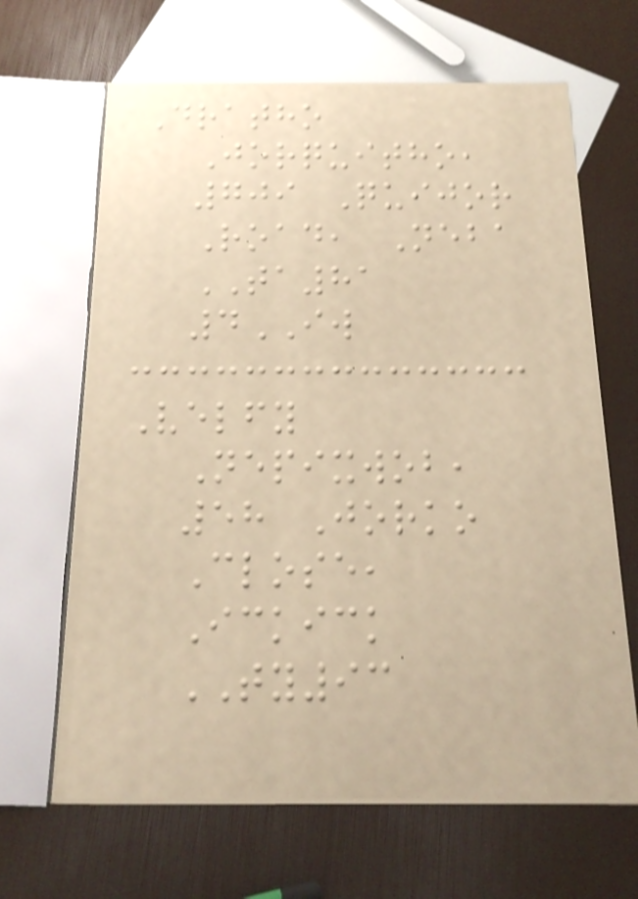Dratho
Jorquitho,
709 Quijor
Road, Neba
TA81
4IW
Velfy
Nepixwob,
58 Jorko
Close,
Ickick
TY93
